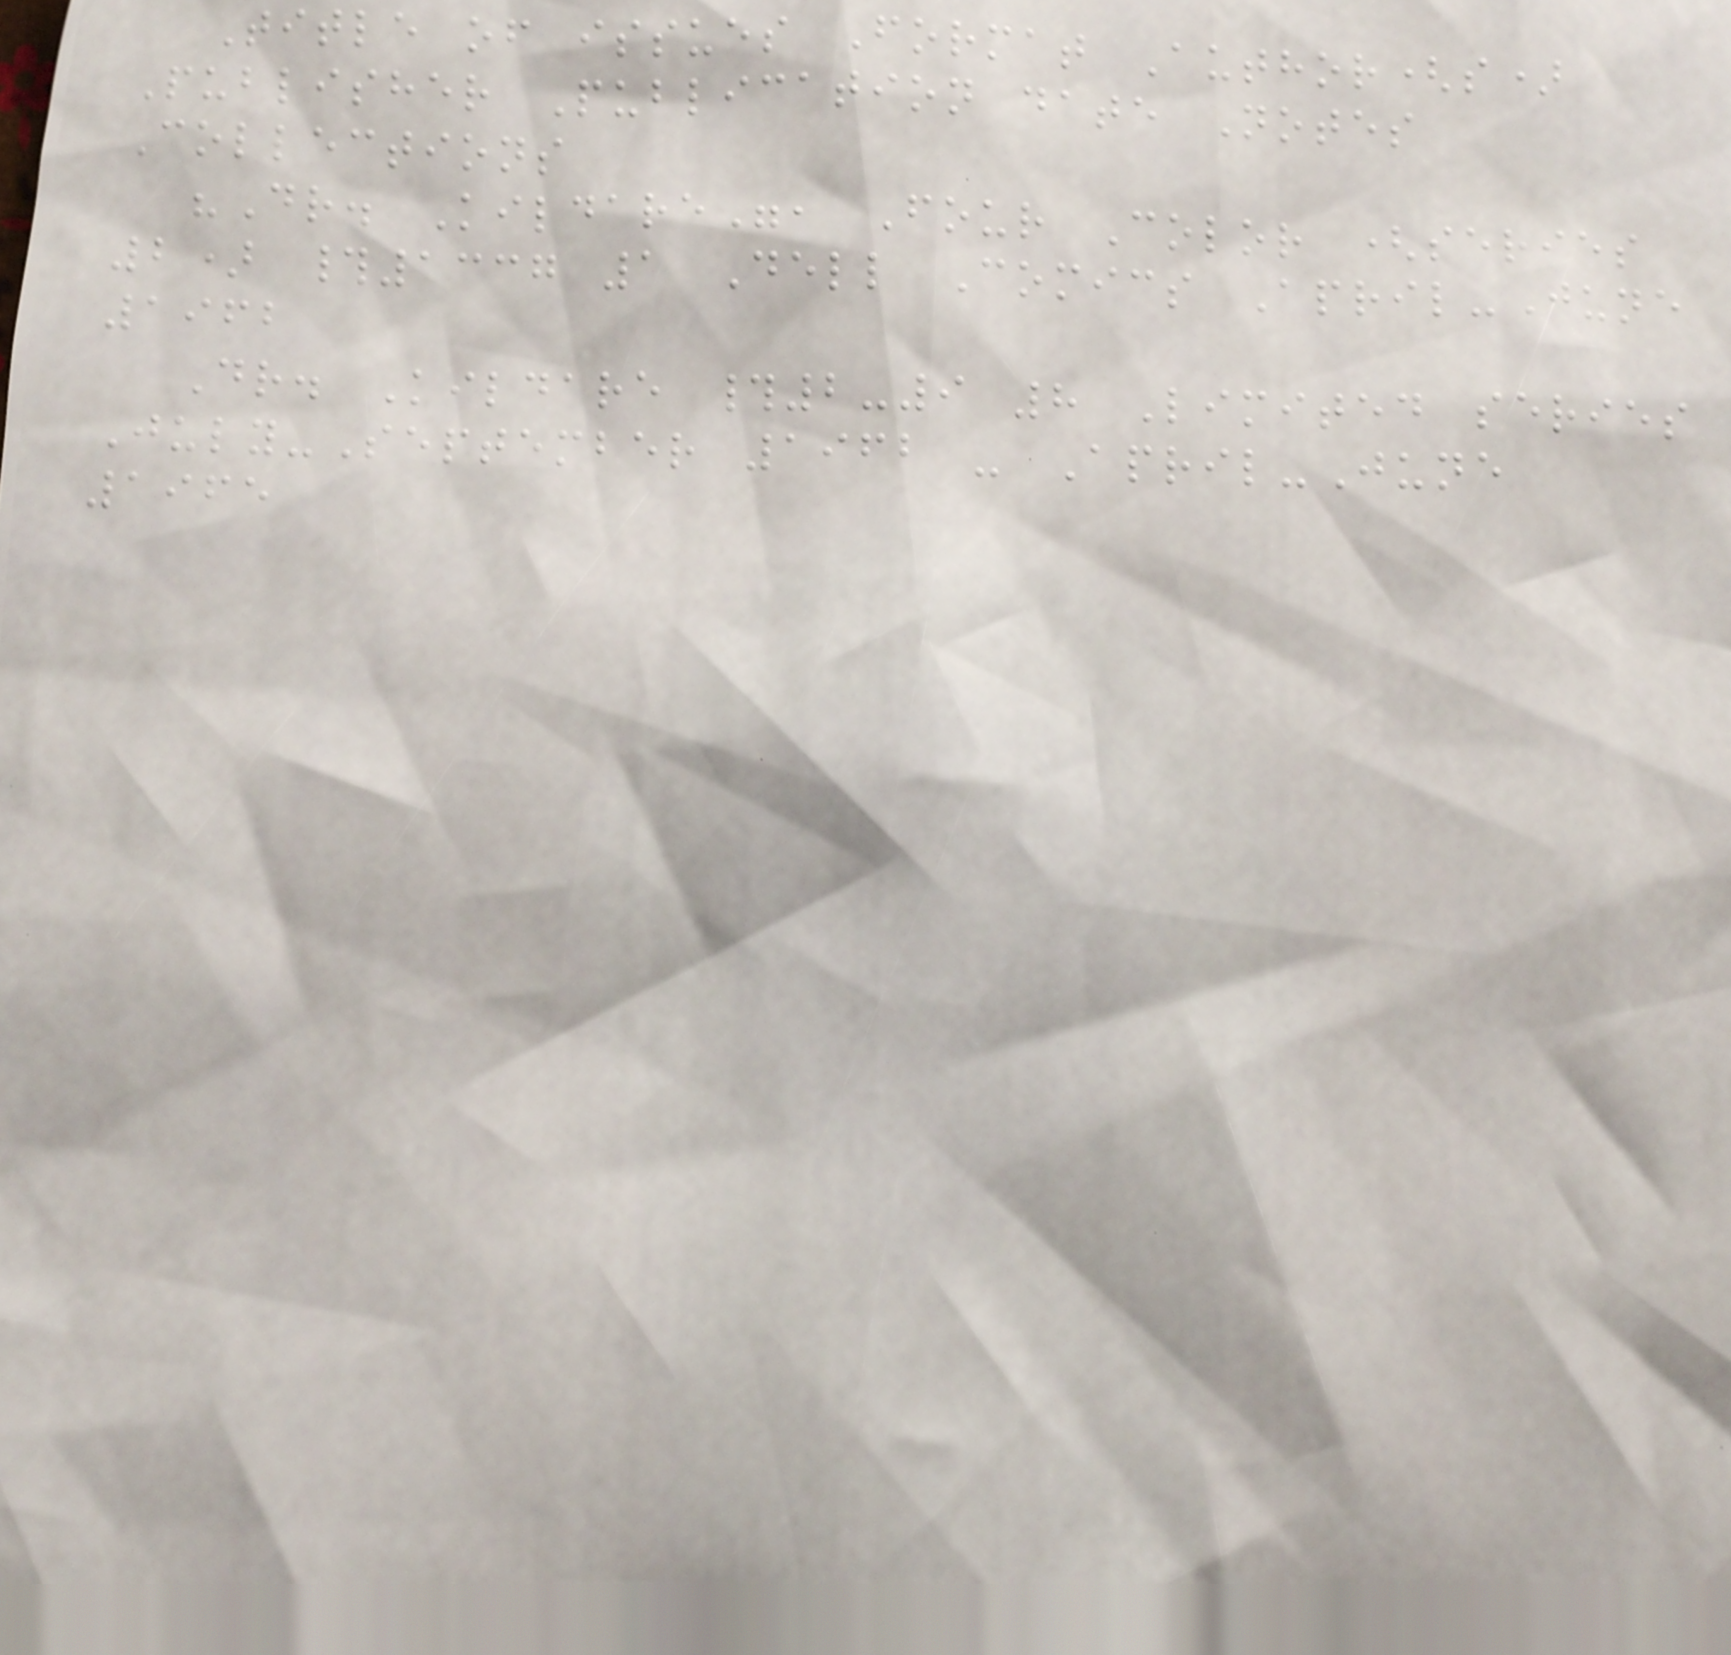Title of issues Format Author(s)
Publisher Publication date Notes
Collections
"Dr. Kildare", Four Color (series
2) #1337 1 Dell Comics April-June
1962
Dr. Kildare #2-9 8 Limited series
July-September 1962 - April-June
1965
